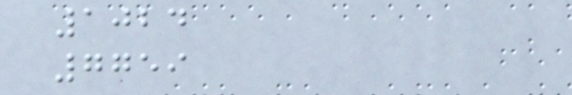1024
7759
